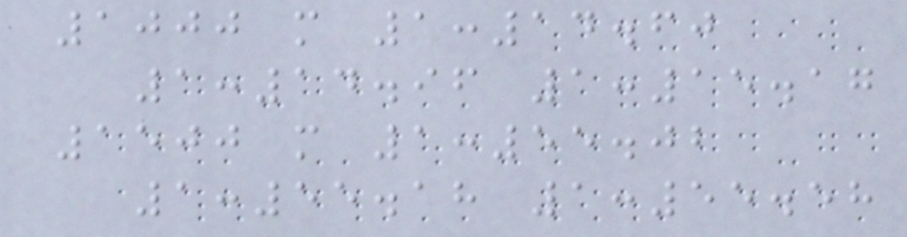1000 m 1:14.60
1:14.96 1:15.17
1500 m 1:55.02
1:55.18 1:55.58
